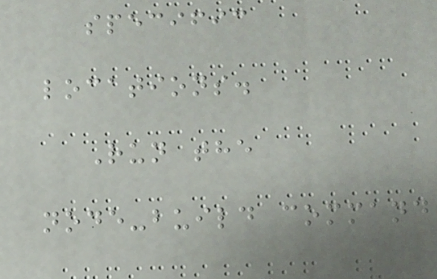specific
locations.
Run the
node-build command
